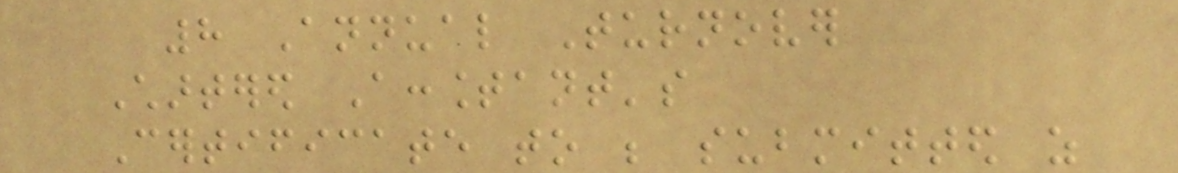8 Annual Turnover
Chartered Accountant's
Certificate to be submitted as
